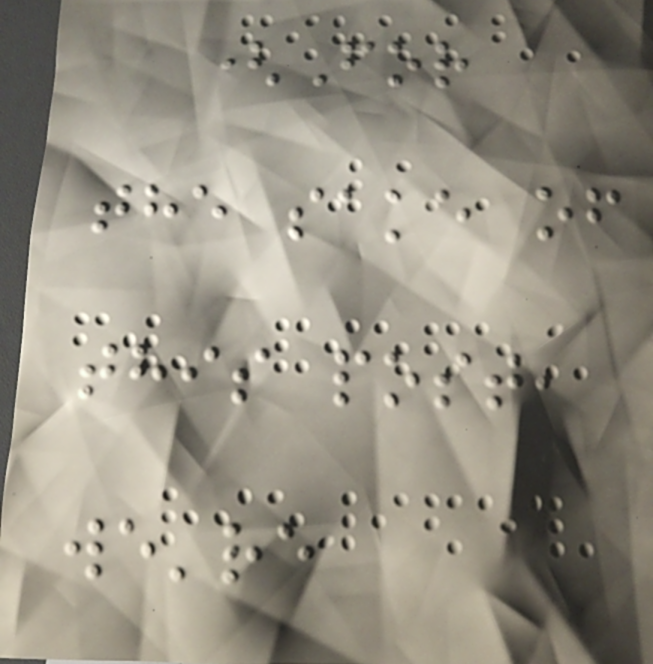(For
the sake of
this post,
we're
